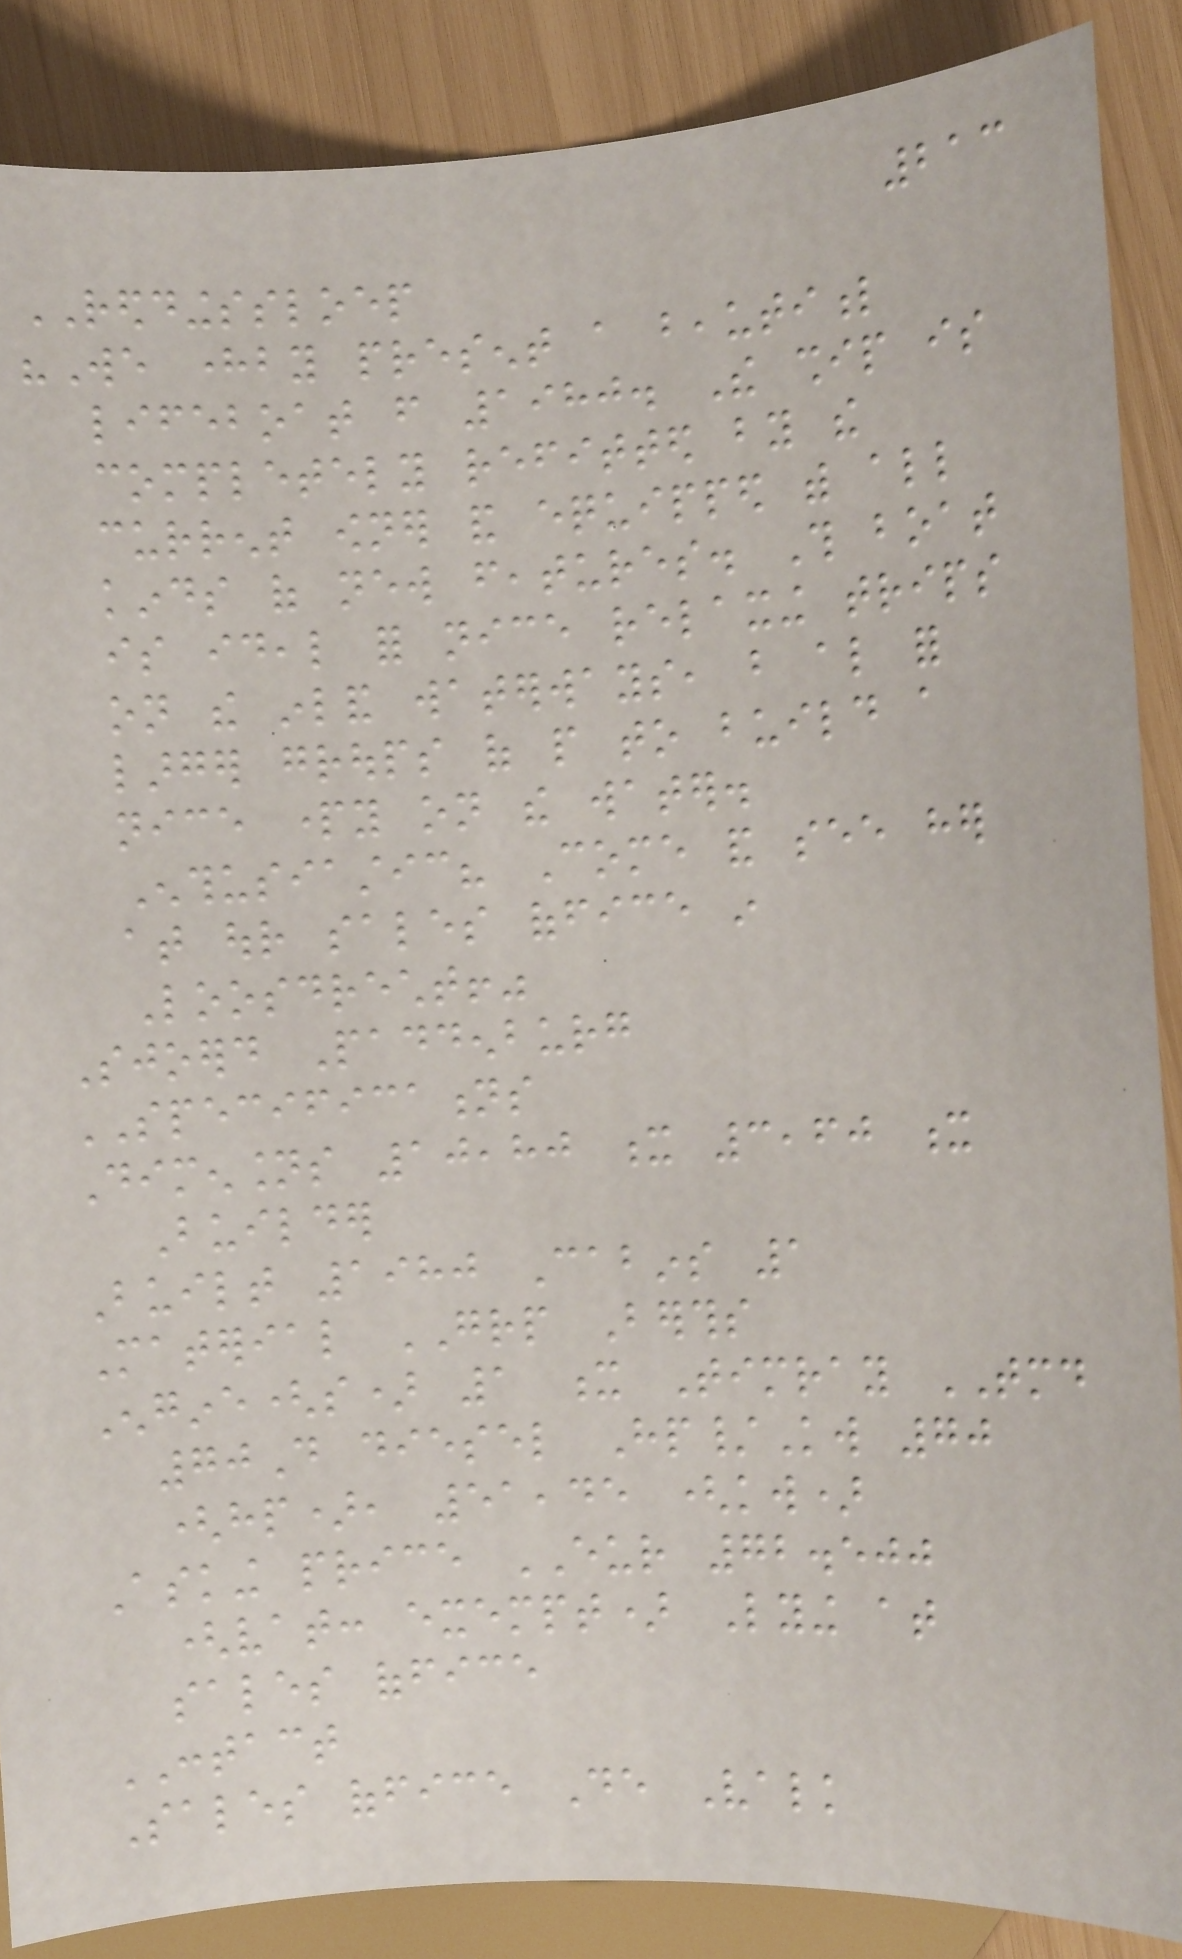213
REDDINGSSLOEP
"We hereby present a beautiful
lifeboat from 1980. The ship is
completely refitted by the
current owner and equipped with all
kinds of new features. This boat
is ideal for nice relaxing trips
on the inland waterways, but also for
larger groups of people to build a
nice party on the water.
Enthusiastic? Come and see her
at our sales office in
Loosdrecht!"
Sjoerd Paddenburg
SPECIFICATIONS
Dimensions 10,80 x 3,60 x
Builder
Built 1980 Cabins 1
Material GRP Berths
Engine(s) 1 x Timray TMD
70D diesel Hp/Kw 70
(hp), 51,45 (kw)
Asking price EUR 72.500
(vat: exempt) Lying at
sales office
CONTACT
Sales office De Valk
